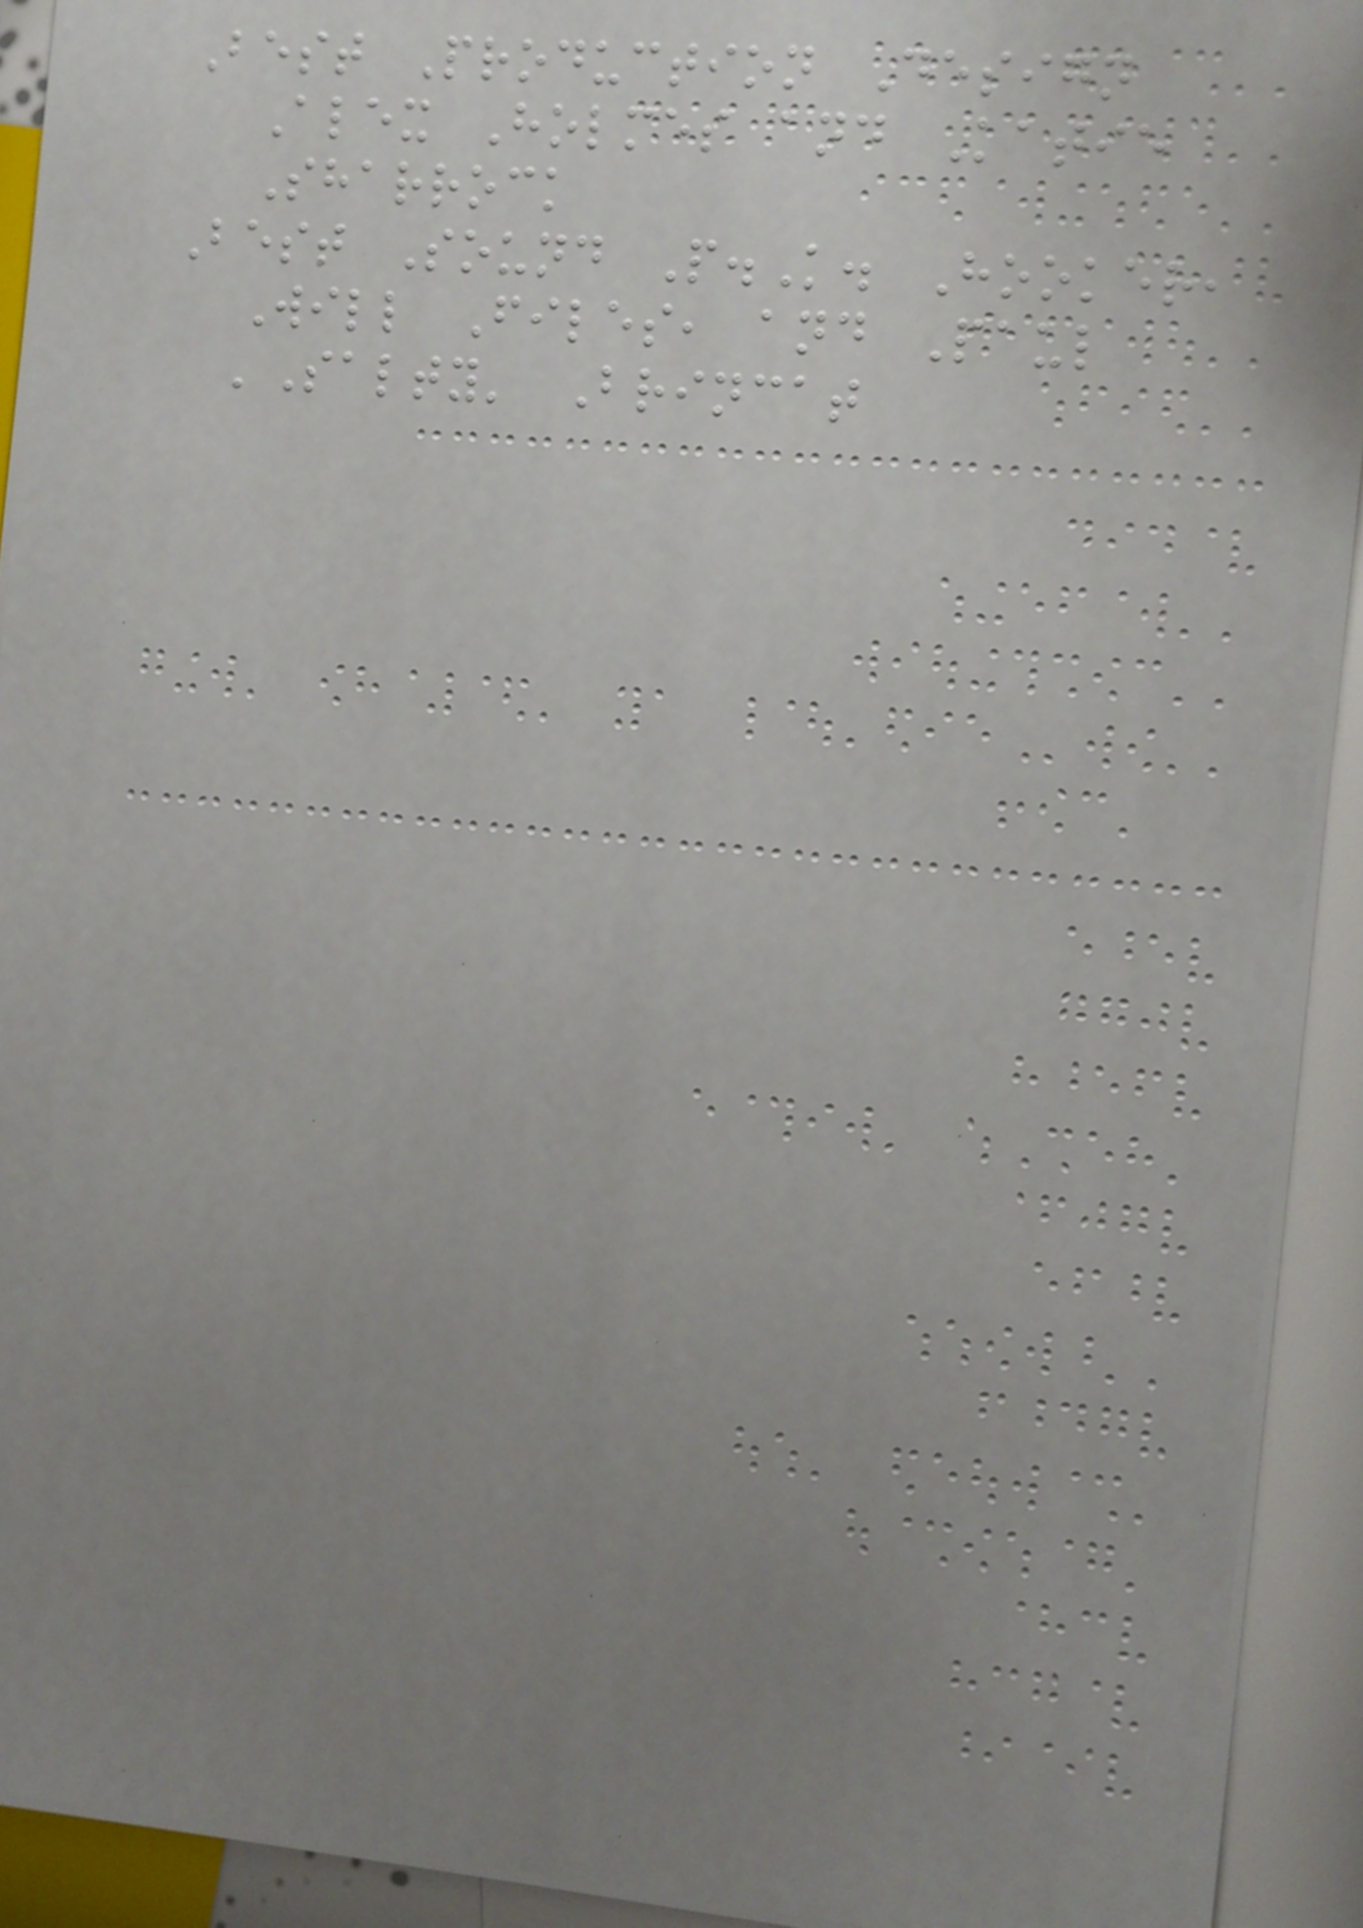Best Production Design
Alex Holmes and Katie
Sharrock
Best Sound P.K. Hooker,
Will Files, and Paul
'Salty' Brincat
